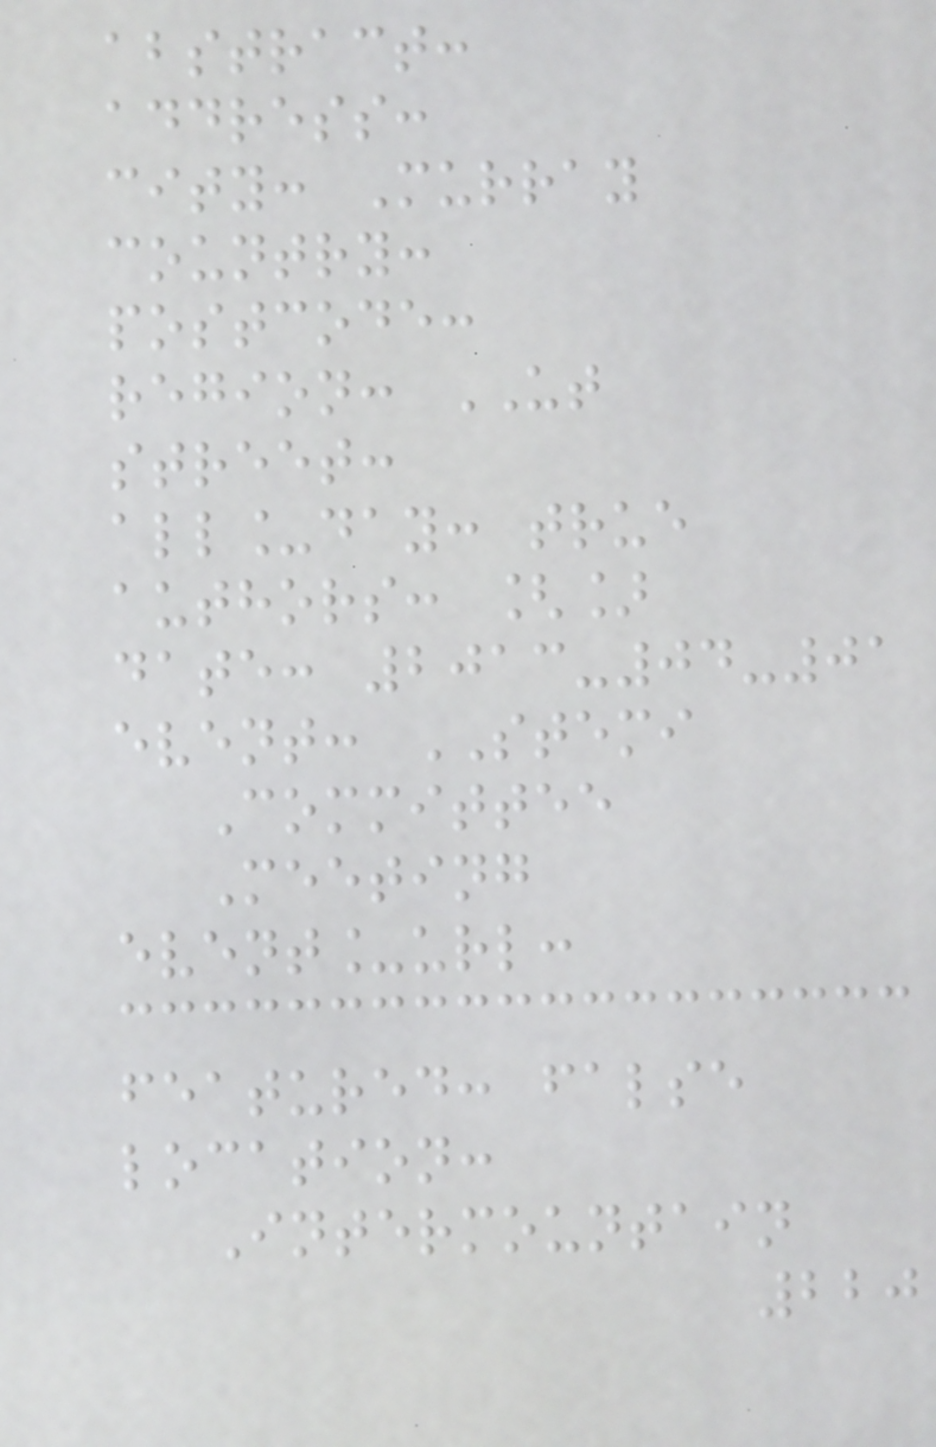abstract:
address:
city: Murray
country:
postcode:
region: UT
street:
all_day: true
authors: []
date: 2013-04-01
event: STEMI
Committee
Meeting
event_url:
featured: false
location:
Intermountain
220
